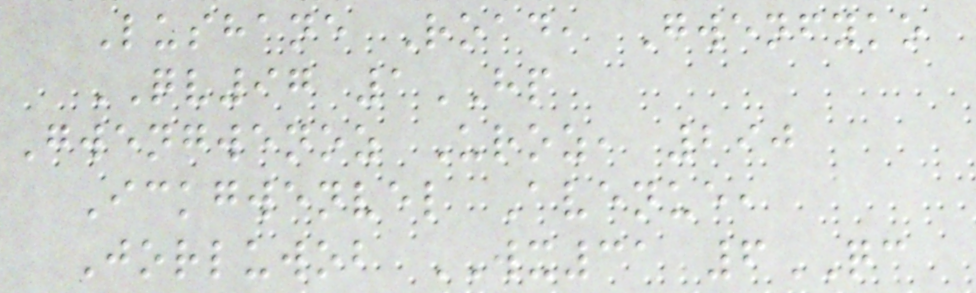Lushane Road, Gwenfyko
QV97 1HP
Gwengwenoz Uroz, 290
Ickgwenvel Avenue,
Jorluwob WX31 6QC
